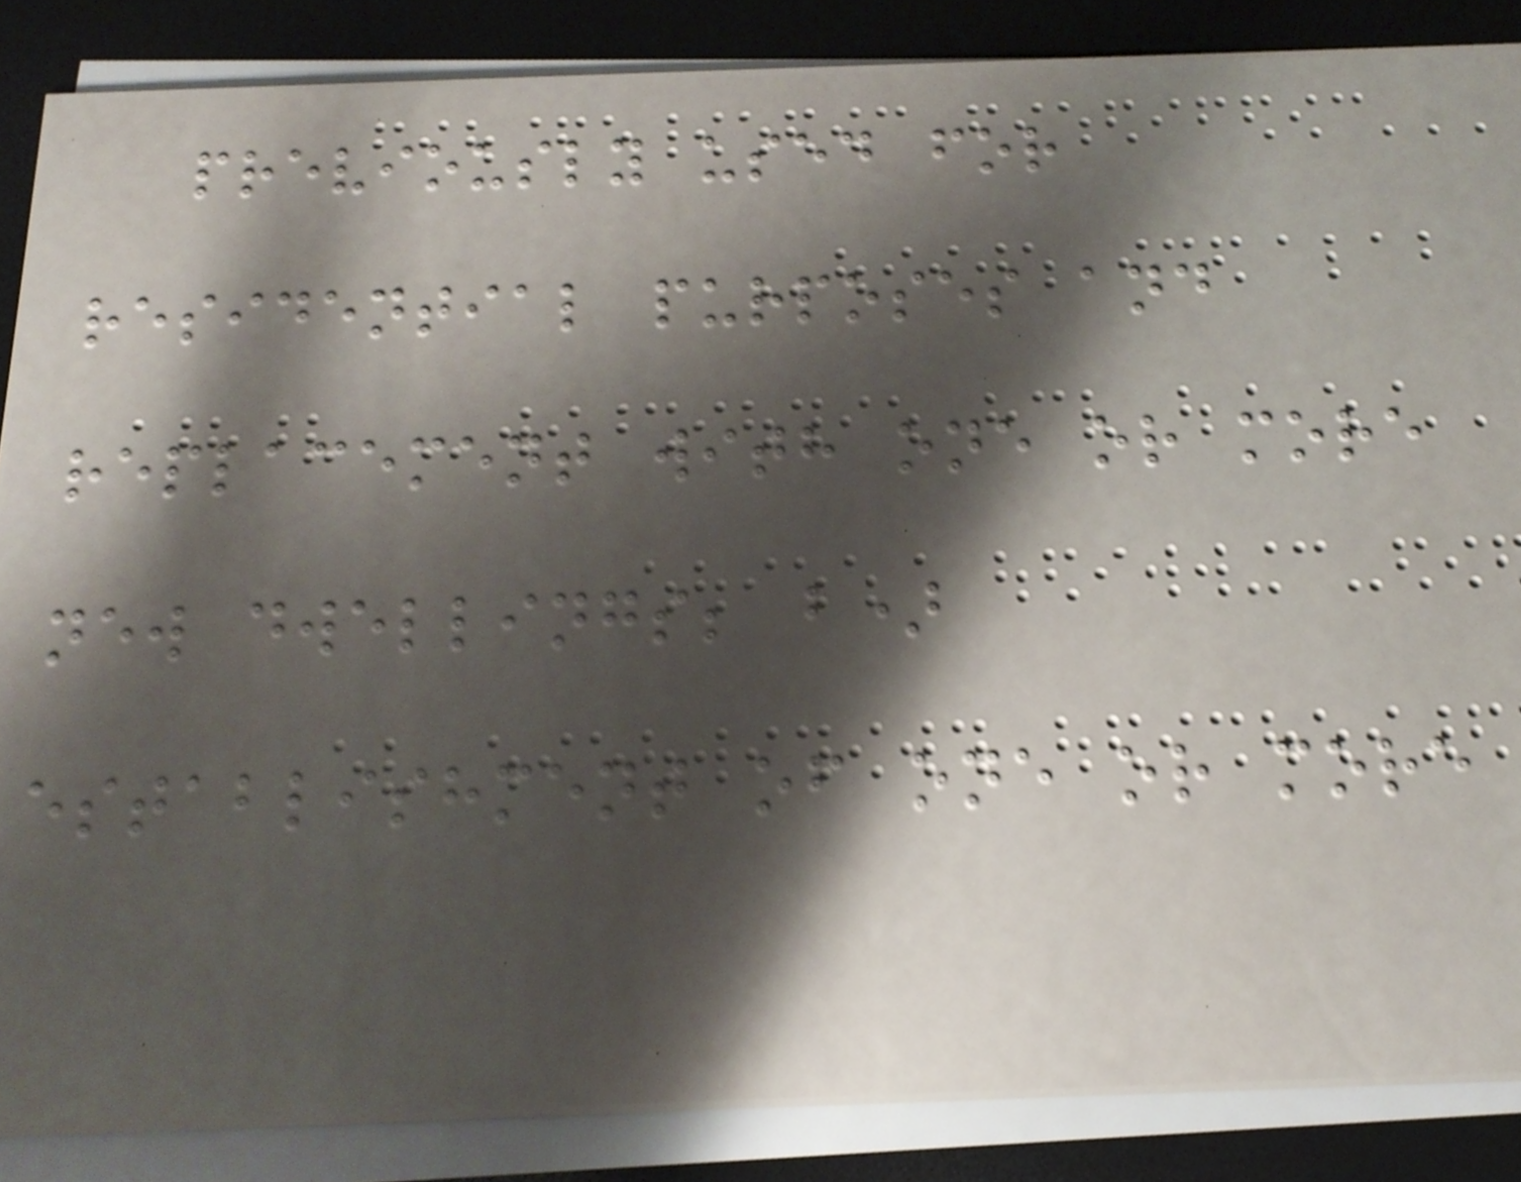previously used for
residential purposes and
replacement with one or more
new dwellings; b)
establishment of one or more
